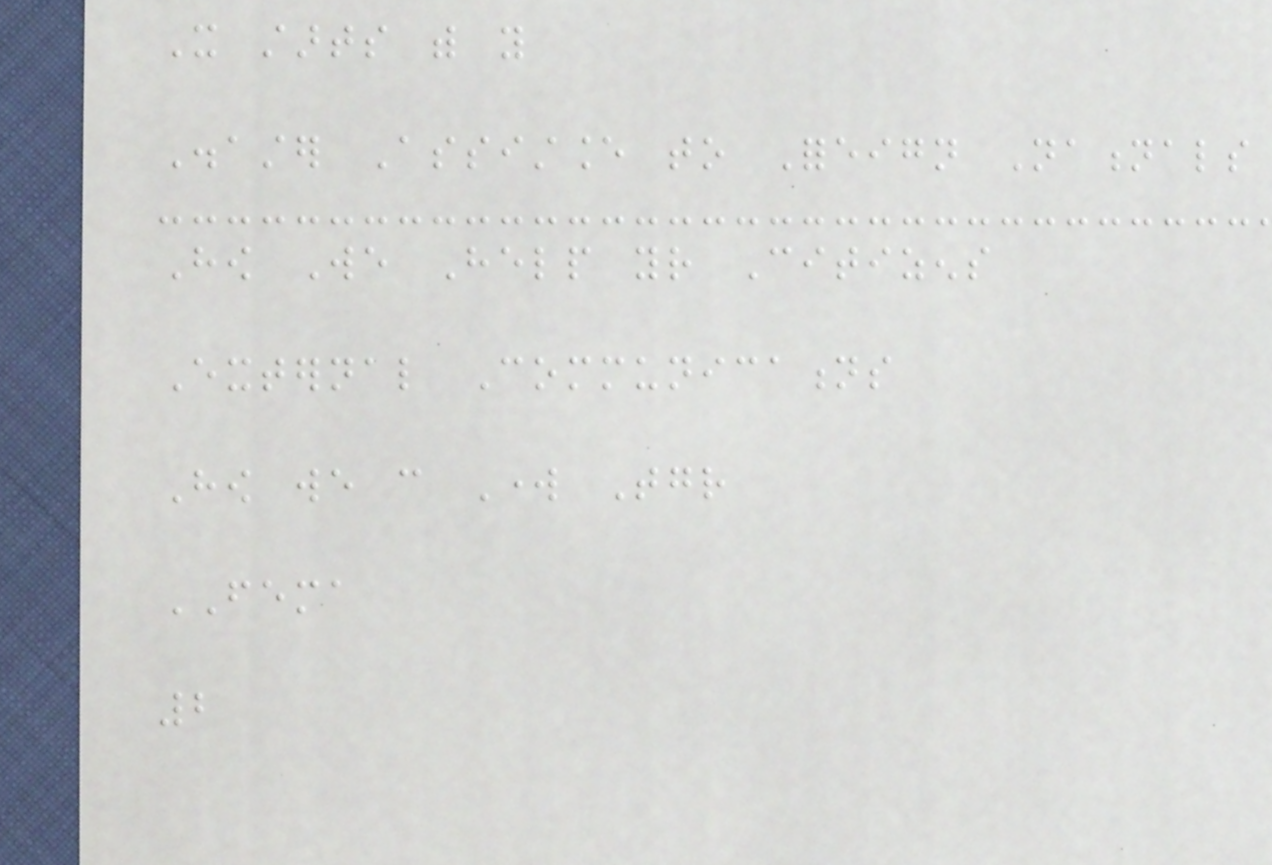It starts with you
Disaster Assistance to Foreign Nationals
How We Help your Citizens
External Communications
How we can Work Together
FEMA
2
